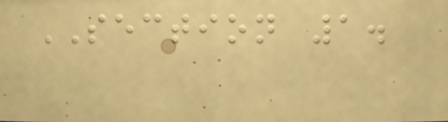SECTION 1.
